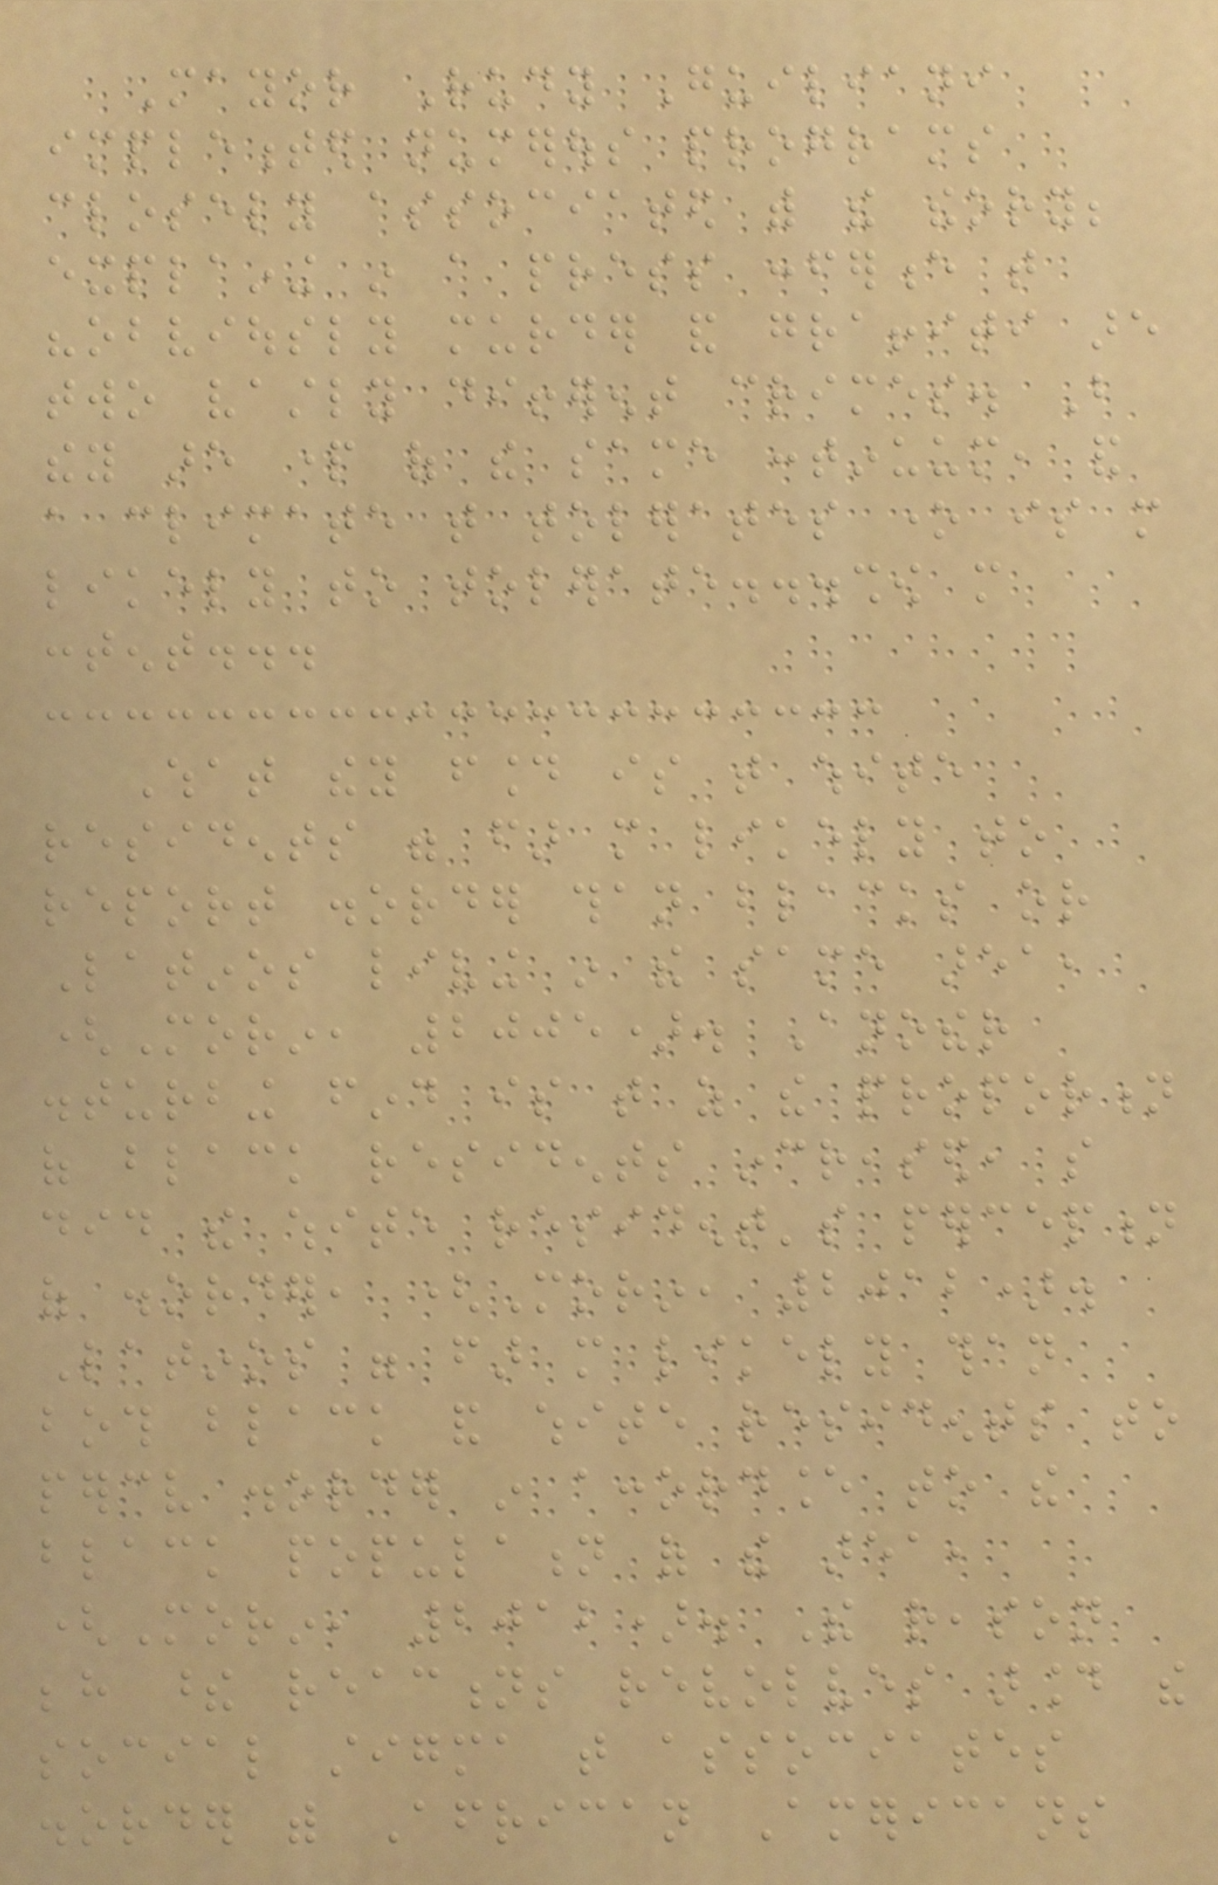Mayor Rudy Guiliani
implemented numerous programs
closely associated with the theory;
explaining in a press conference that
"obviously murder and graffiti are
two vastly different crimes. But
they are part of the same continuum, and
a climate that tolerates one is more
likely to tolerate...show more
content...
What they found is that white
residents were far more likely to
report disorder than blacks or
Latinos living in the same area,
(Morin, 2005). Another
disturbing find is that as the proportion
of black residents increased, so
did the white resident's perception
of disorder, (Morin, 2012).
Latinos were far more likely than
both black and white residents to
perceive disorder in accordance to the
black population of the area,
(Morin, 2012). The reason
behind these reactions revolves around the
social stigma that associates
disorder with African Americans
